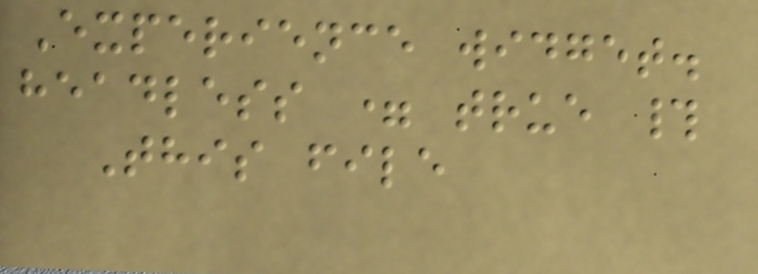Experience widget.
headless = true #
This file
